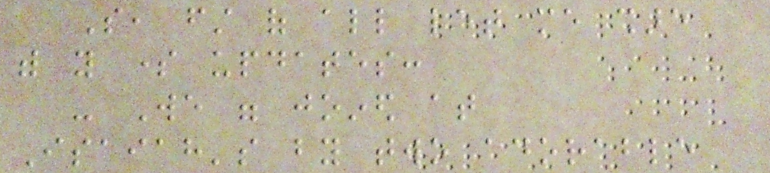So, first of all let me share
with you some updates:
- We were joined at
Isaiah's by two adorable
